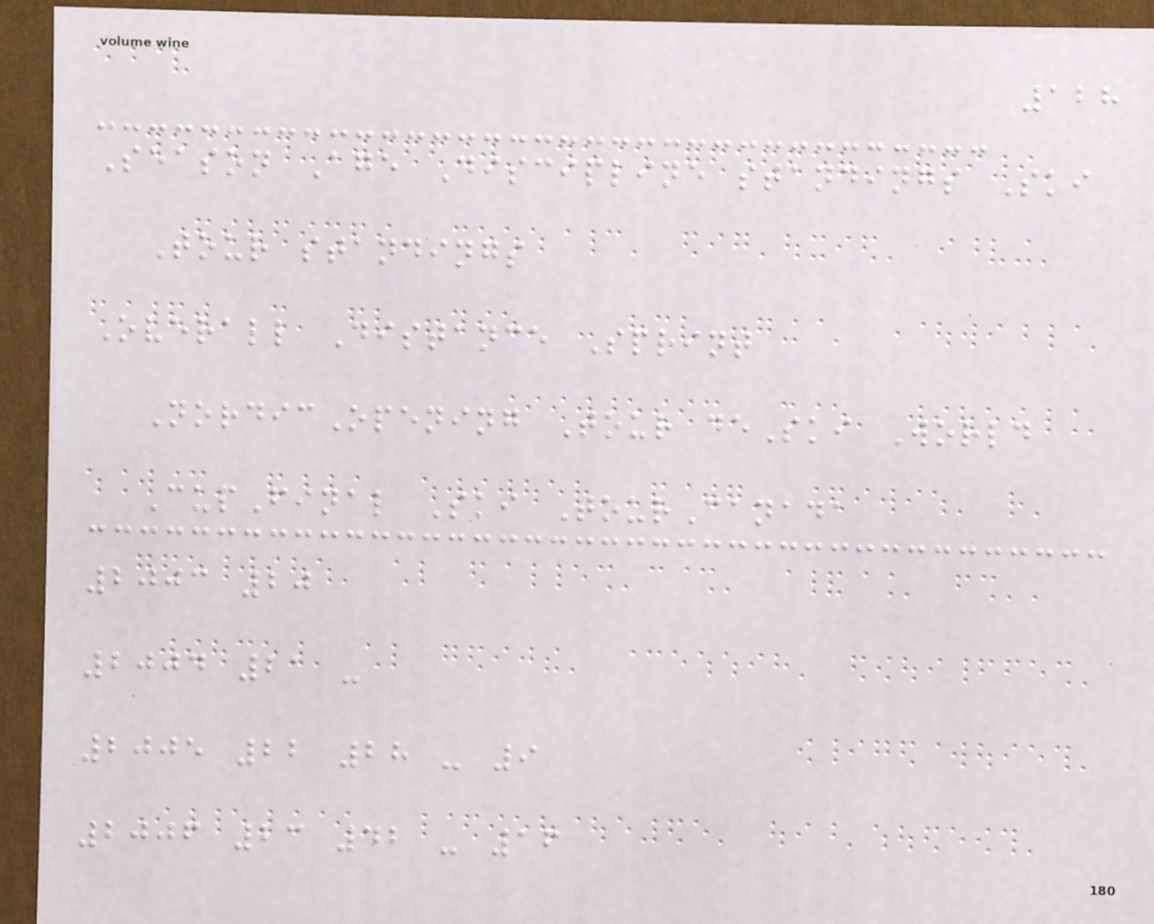128
Season Age Discipline standings Ski
Tour standings
Overall Distance Sprint
NordicOpening Tour deSki World
CupFinal Ski TourCanada
2003 20
2004 21 -
2005 22 28 - 9
2006 23 42 - 16
